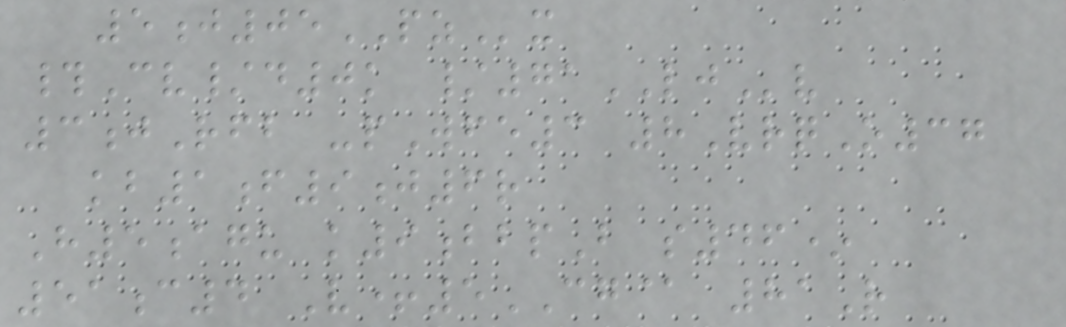5j05PZx
#Cv/d0k /71LJv
3jRfb -pWfe3 8VrqO37
kb1f9j6r
H5agu k9bbpB s46*
51c4 V+5CG@ 81R
